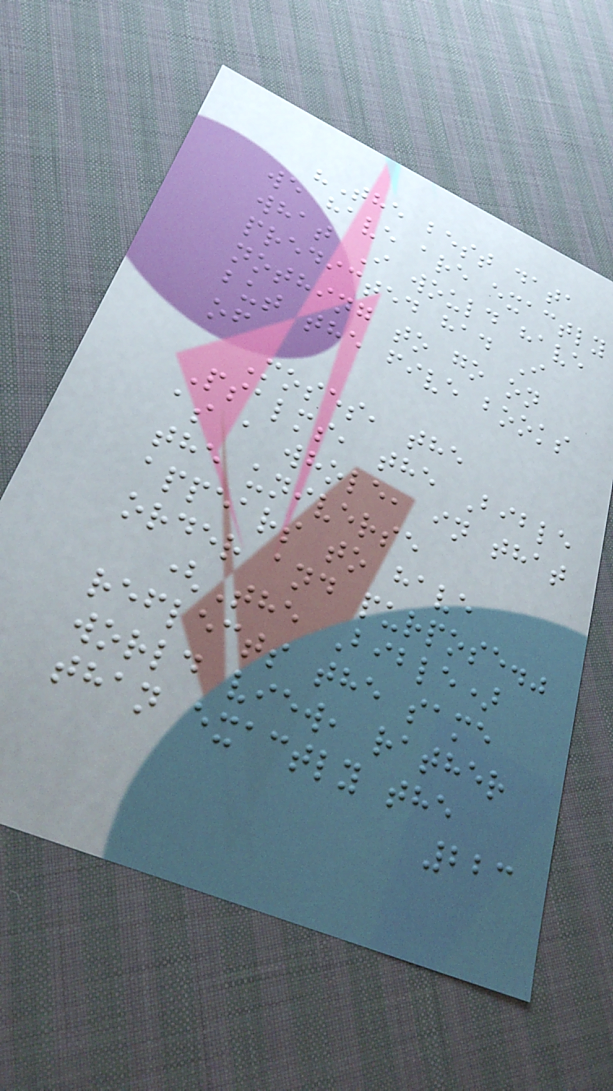"The best data
we have are exactly
what I would have
predicted had I
nothing to go on
but the five books
of
Moses, the
Psalms, the Bible
as a whole, in that
the universe
appears to have
order and purpose."
(The Bible)
reflects the same
world view, rather
than exactly the
223
